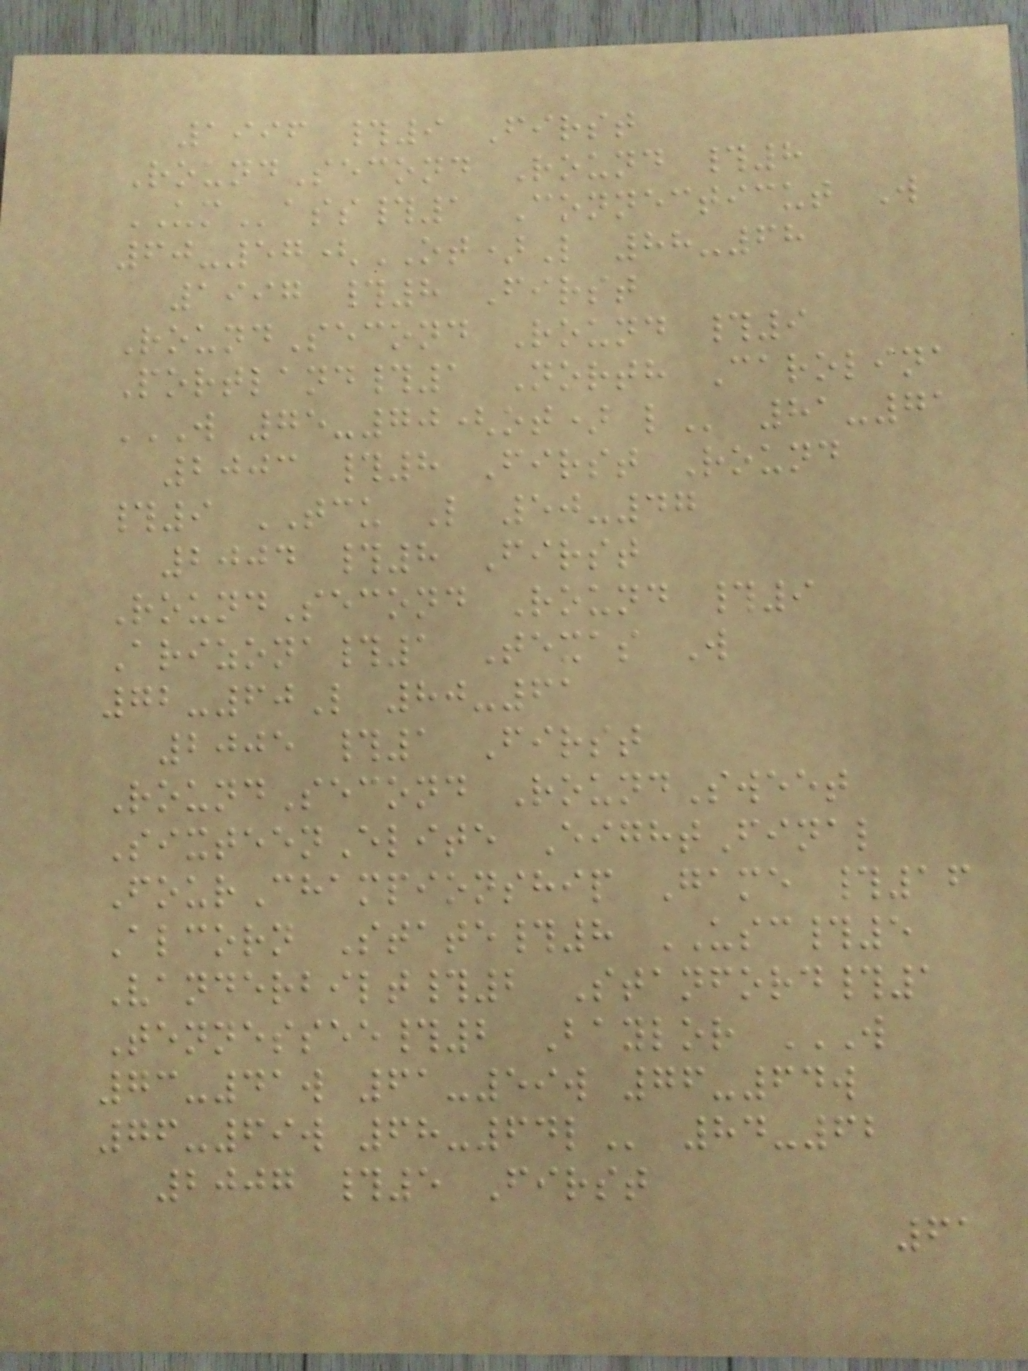1996 #9 First
RoundSecond Round #8
UMass#1 Connecticut W
60-57(OT)L 88-68
1997 #8 First
RoundSecond Round #9
Portland#1 North Carolina
W 75-70(OT) L 81-71
2003 #8 First Round
#9 TCU L 50-47
2004 #8 First
RoundSecond Round #9
Arizona#1 Texas W
72-60L 80-61
2005 #1 First
RoundSecond RoundSweet
SixteenElite EightFinal
FourChampionship Game #16
Alcorn State#8 USC#5
Vanderbilt#2 Stanford#1
Tennessee#2 Baylor W
73-41W 61-59W 76-64W
76-69W 68-64L 84-62
2007 #5 First
61
